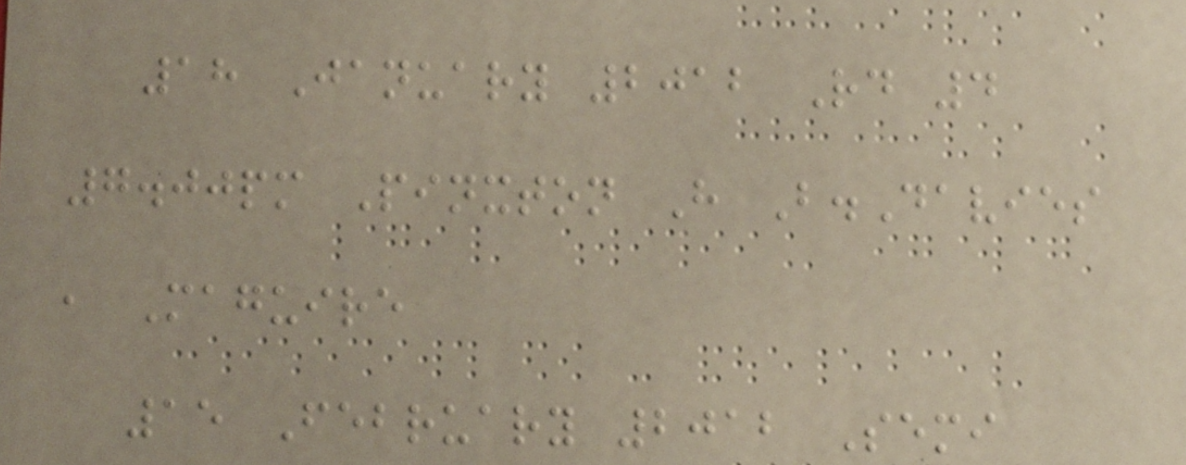18 January 2012 Rd 4
7.00pm Pinxton H B.Davies
, Maguire
15 February 2012 Semi
